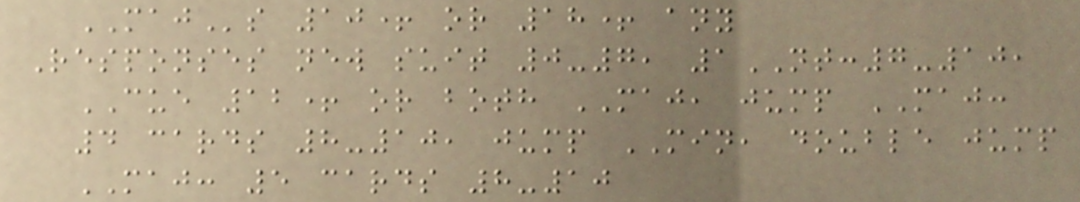MAJs 10+ or 18+ any
Responses new suit 0-7, 1NT:7-10,
CUE 12+ or both MAJ, jump MAJ:
4 cards 8-10, jump MIN, double jump
MAJ: 5 cards 8-10
